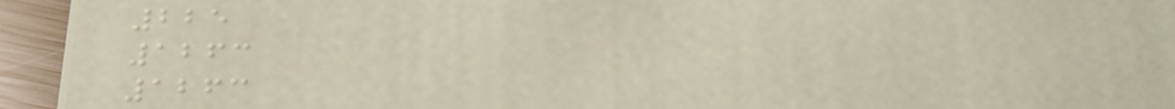225
1263
1263
